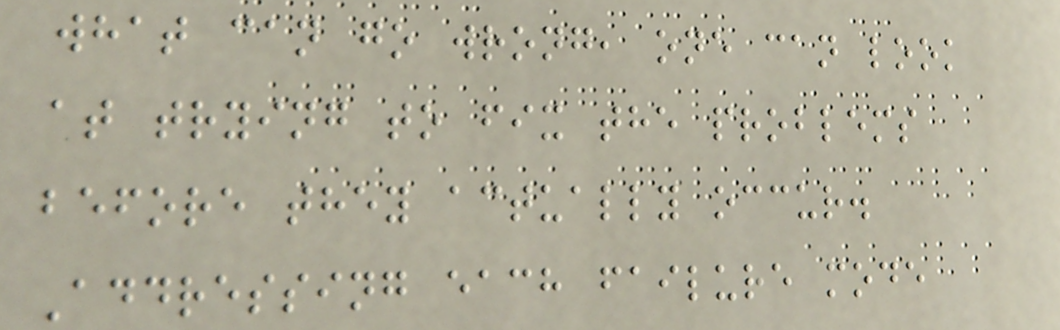what can go wrong, one can look
at trying to fix the problems
before they actually occur.
Addressing each failure mode
